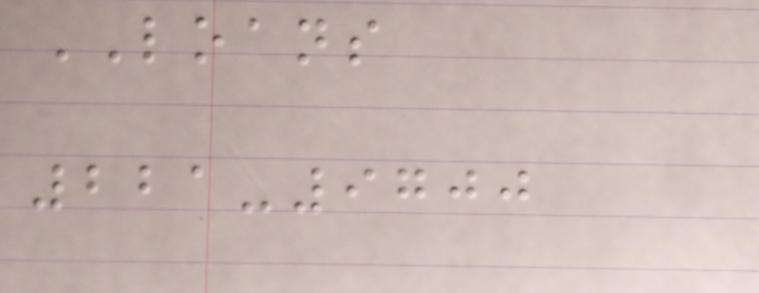LOANS
221-9700
